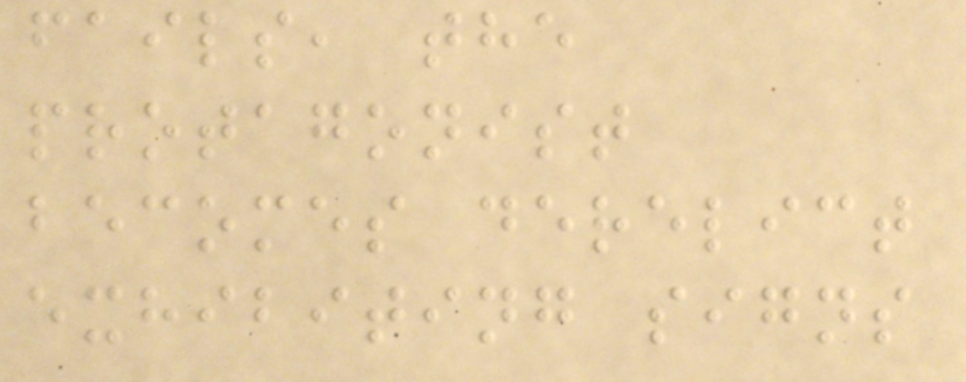fails, the
protagonist
becomes derelict
exhibiting signs
